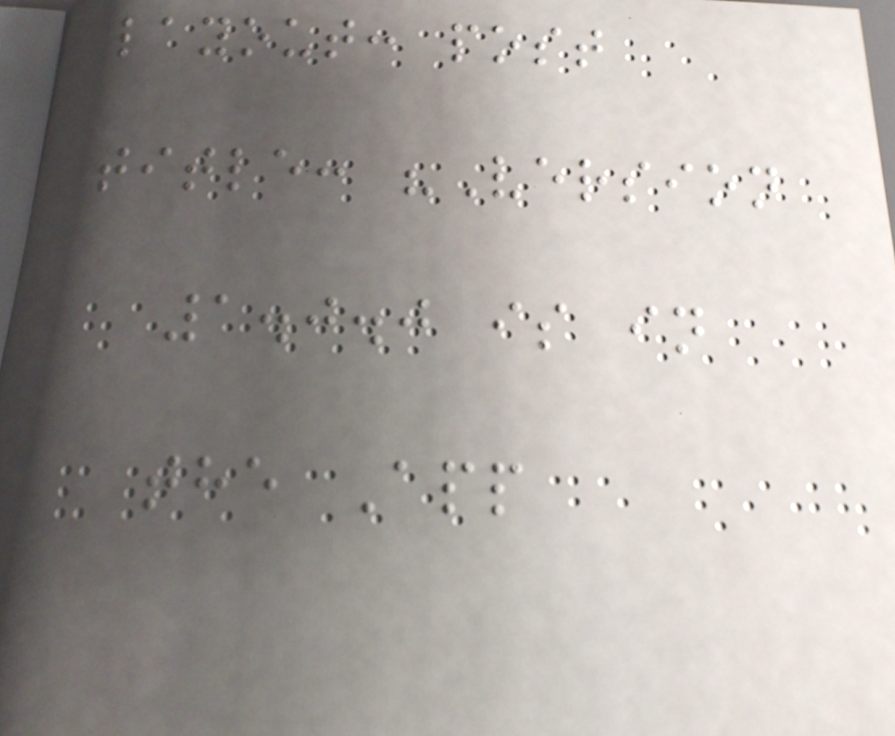layout: post
title: "Version
1.0.0 is in
the App
